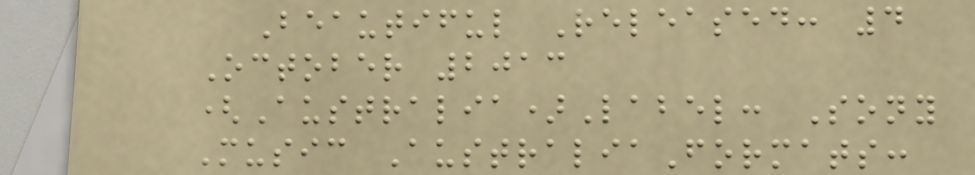Beautiful Released: 4
October 2013
(Australia)Label: Sony
Music AustraliaFormats:
